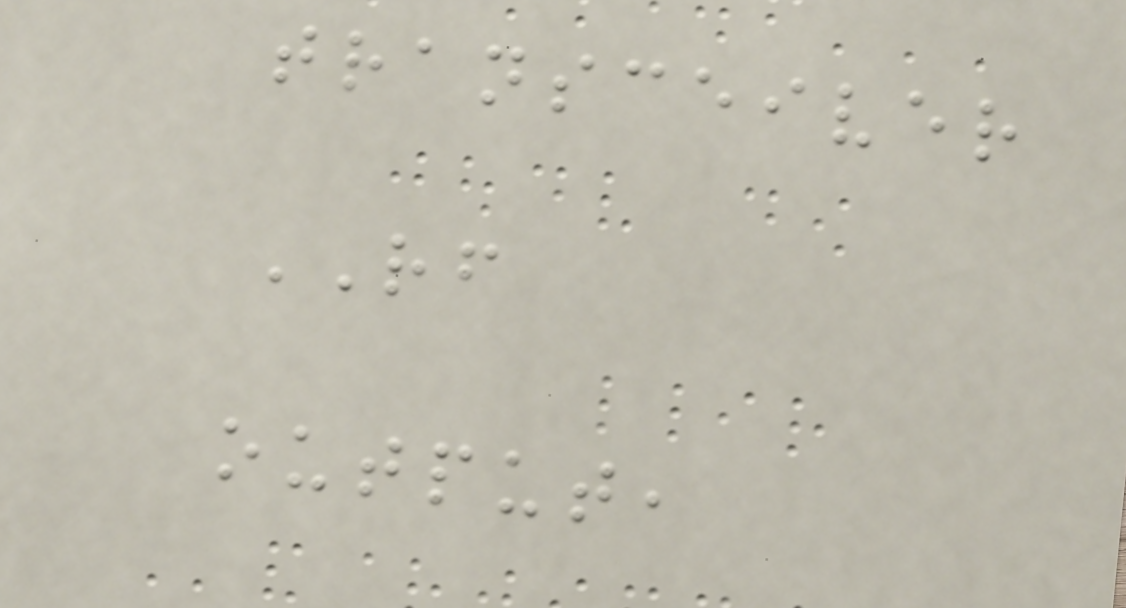transceiver
RF
output,
